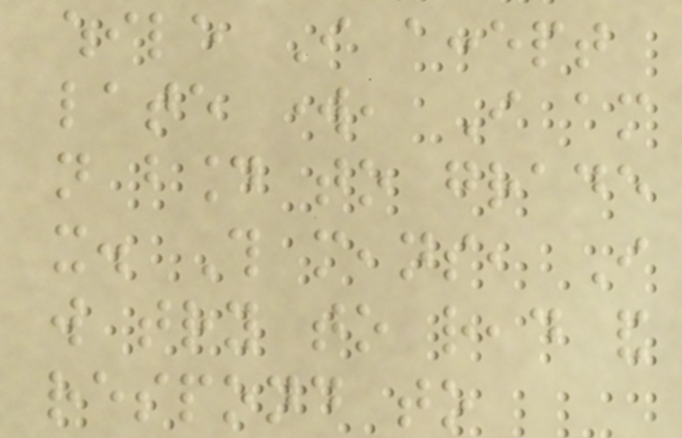while I accept
late work, I am
not bound to grade
it. This means, I
will try to read and
respond to
